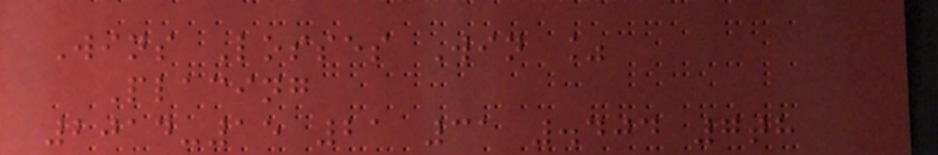Wins Losses Win %
Placing
2014-15 21 31 .404 7th
